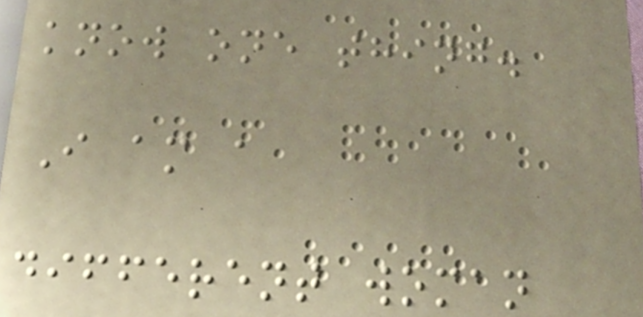know one thing.
I am a
different woman
